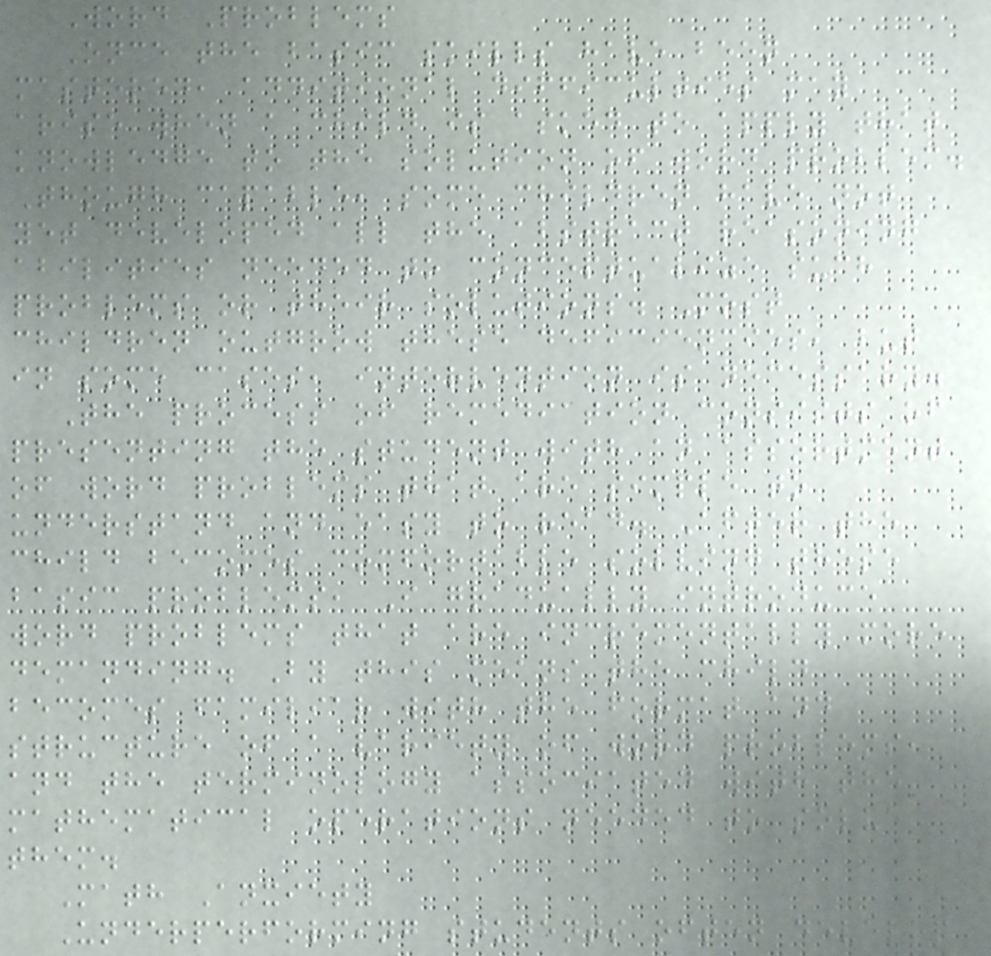Word Problems
Once the basic skills have been
mastered, additional difficulties may
arise when a child is asked to apply that
knowledge to the solution of word problem.
Though capable, some children have not
yet developed all the abstract reasoning
abilities needed to conceptualize such
problems or their solutions. Most
children outgrow these deficiencies, but
in some cases, intervention is necessary.
The process of remediation consists of
presenting the student with an assortment
of word problems that are simple to
understand and easy to read. After the
child becomes comfortable solving these
basic problems, I gradually introduce
word problems that are incrementally more
demanding. By this means the child
becomes familiar with the format and
structure of a variety of word problems,
and the terminology associated with the
mathematical operations needed to solve
them.
Math Anxiety
Underperforming students often develop
